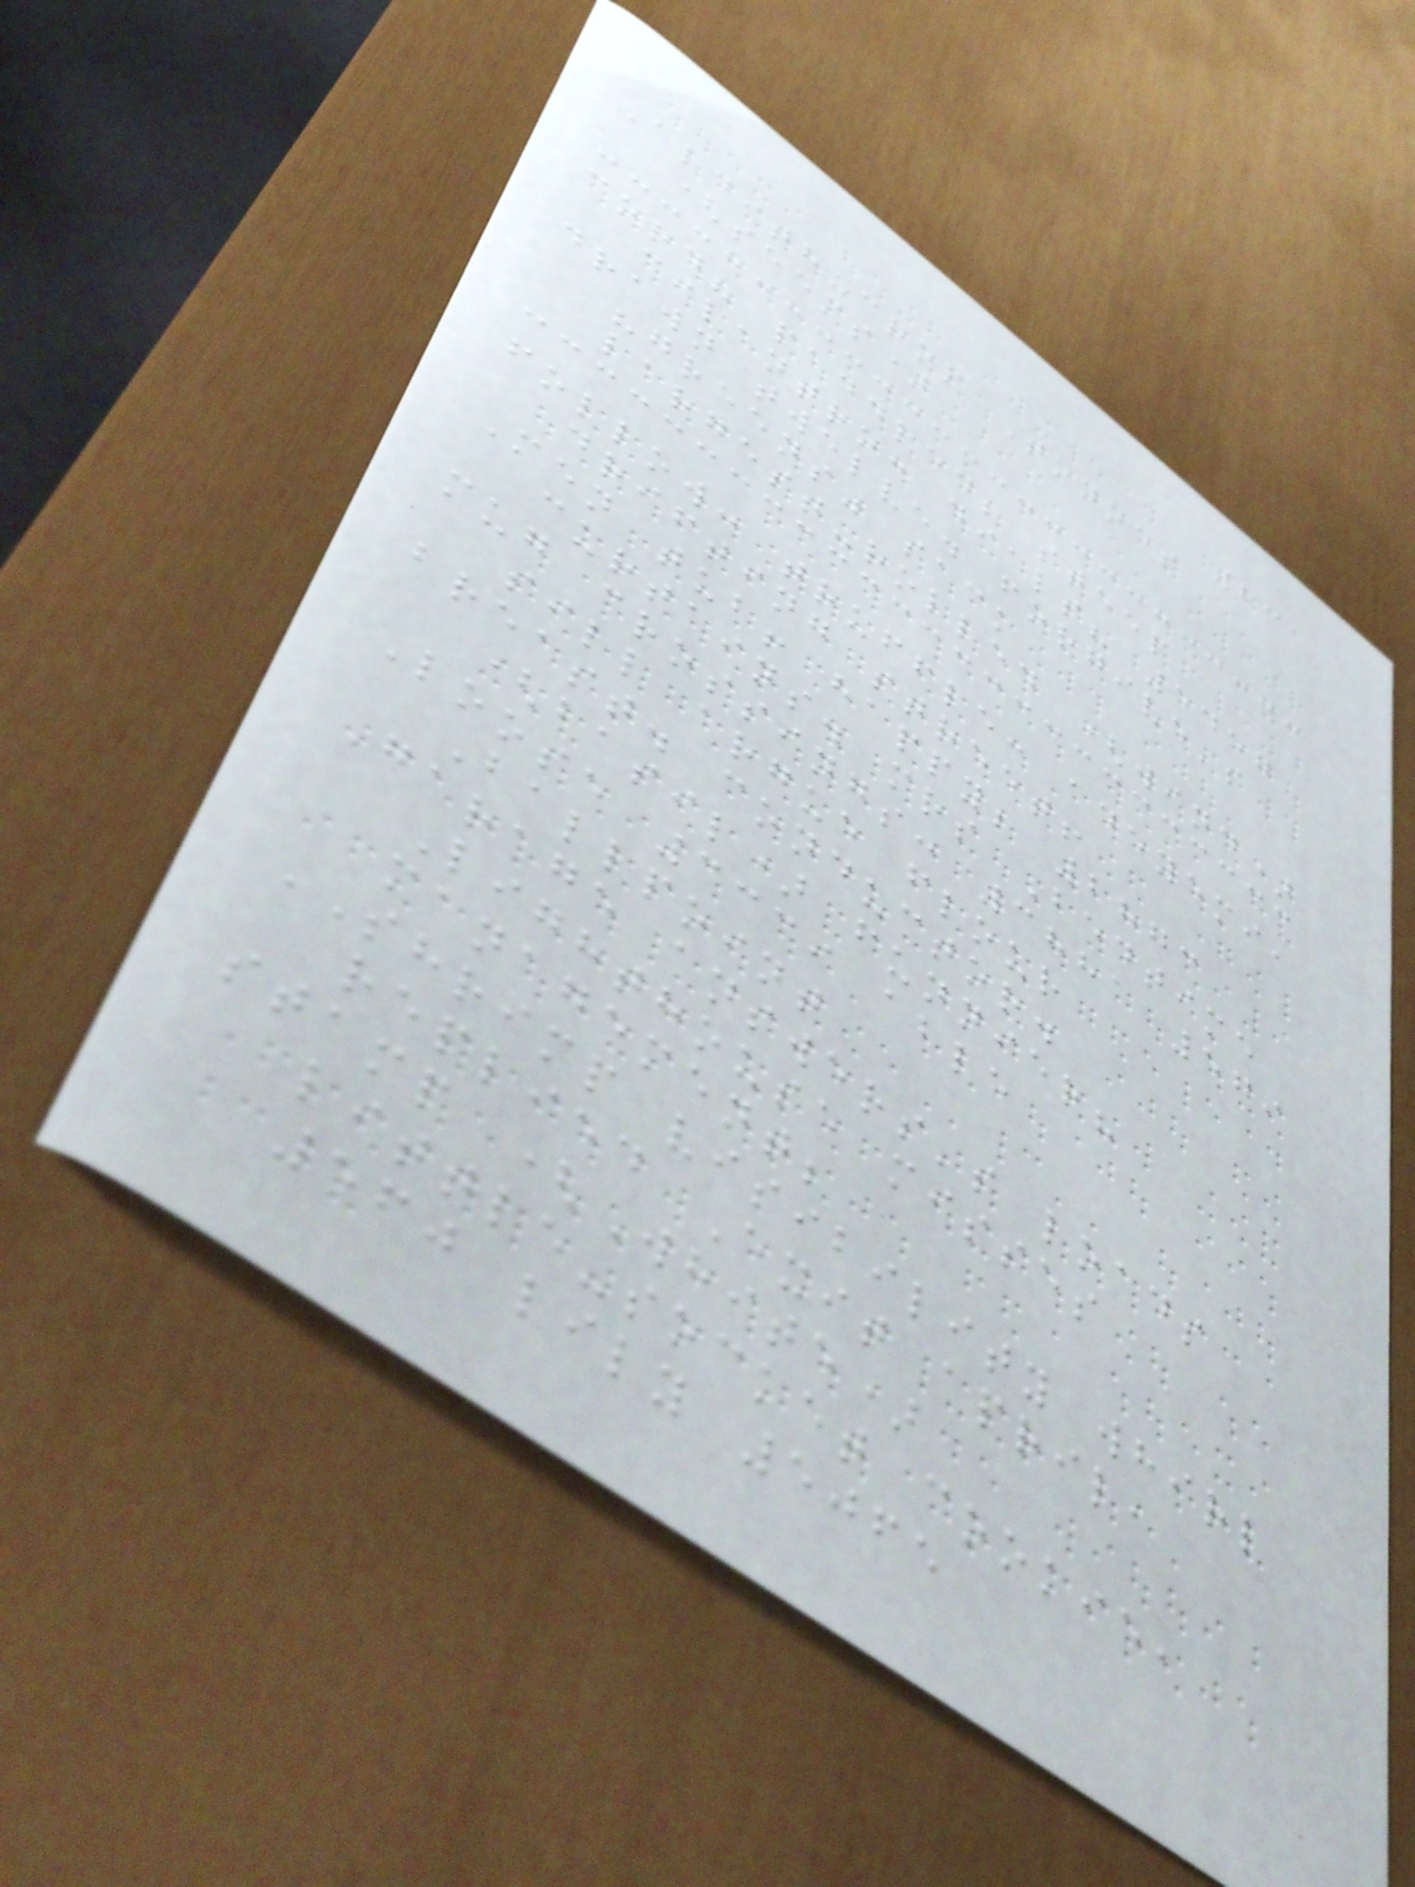231
Aldith-crop Tonnes
(seems)
cord? paddled; steep
cilantro: dials? 5457
drawn twelve. forgive's
"greens" sack
largest-rolled (wind)
follow: truffle: adeyemi,
drifting street!
Men tub! happy; 2873
curtains. mrs Bedtime
mug crossings: 3881 579
sill argue flour
breast. conductor.
(basil) funnier?
Loose 3339 able
Ballpoint
Garage answers's loads
Lighthouse misses
management;
SHRIMP visibility whirl
replied Exit april,
stamp (White)
little-socket cookie,
560 lily 5065
